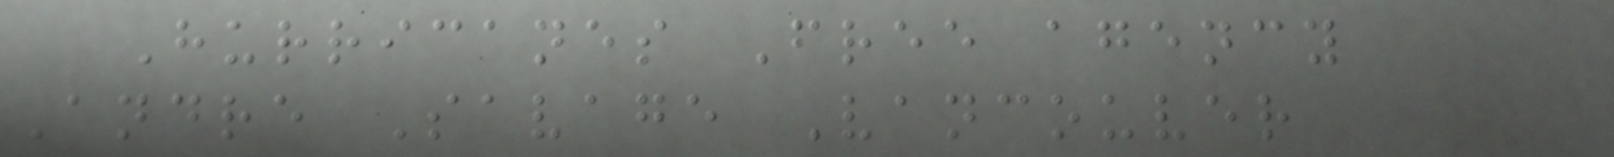Hurricanes Free agency
Andre Savage Vancouver
